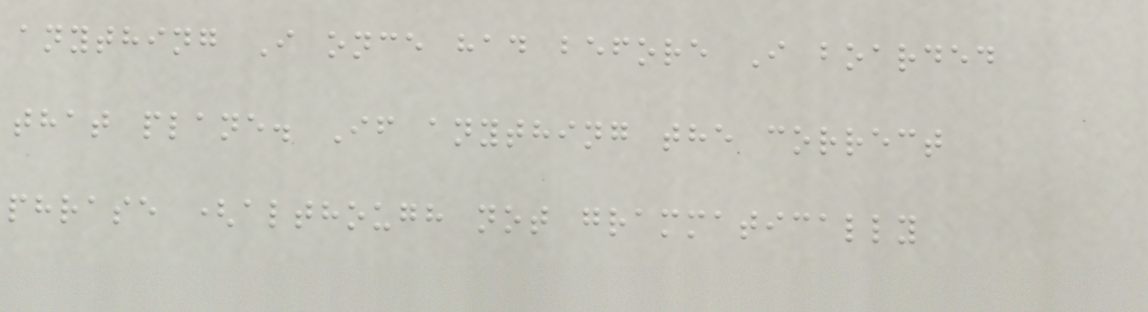anything I once had before I boarded
that plane. If anything the correct
phrase (although not grammatically
